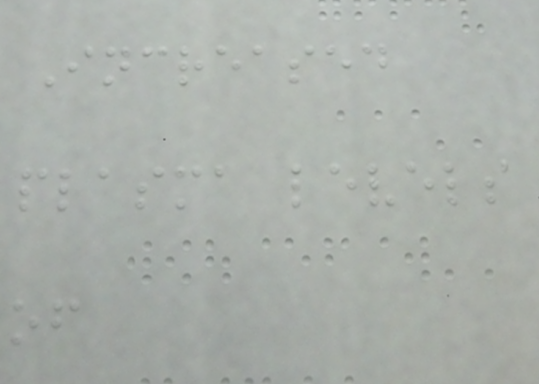Increased
plasma levels
of
